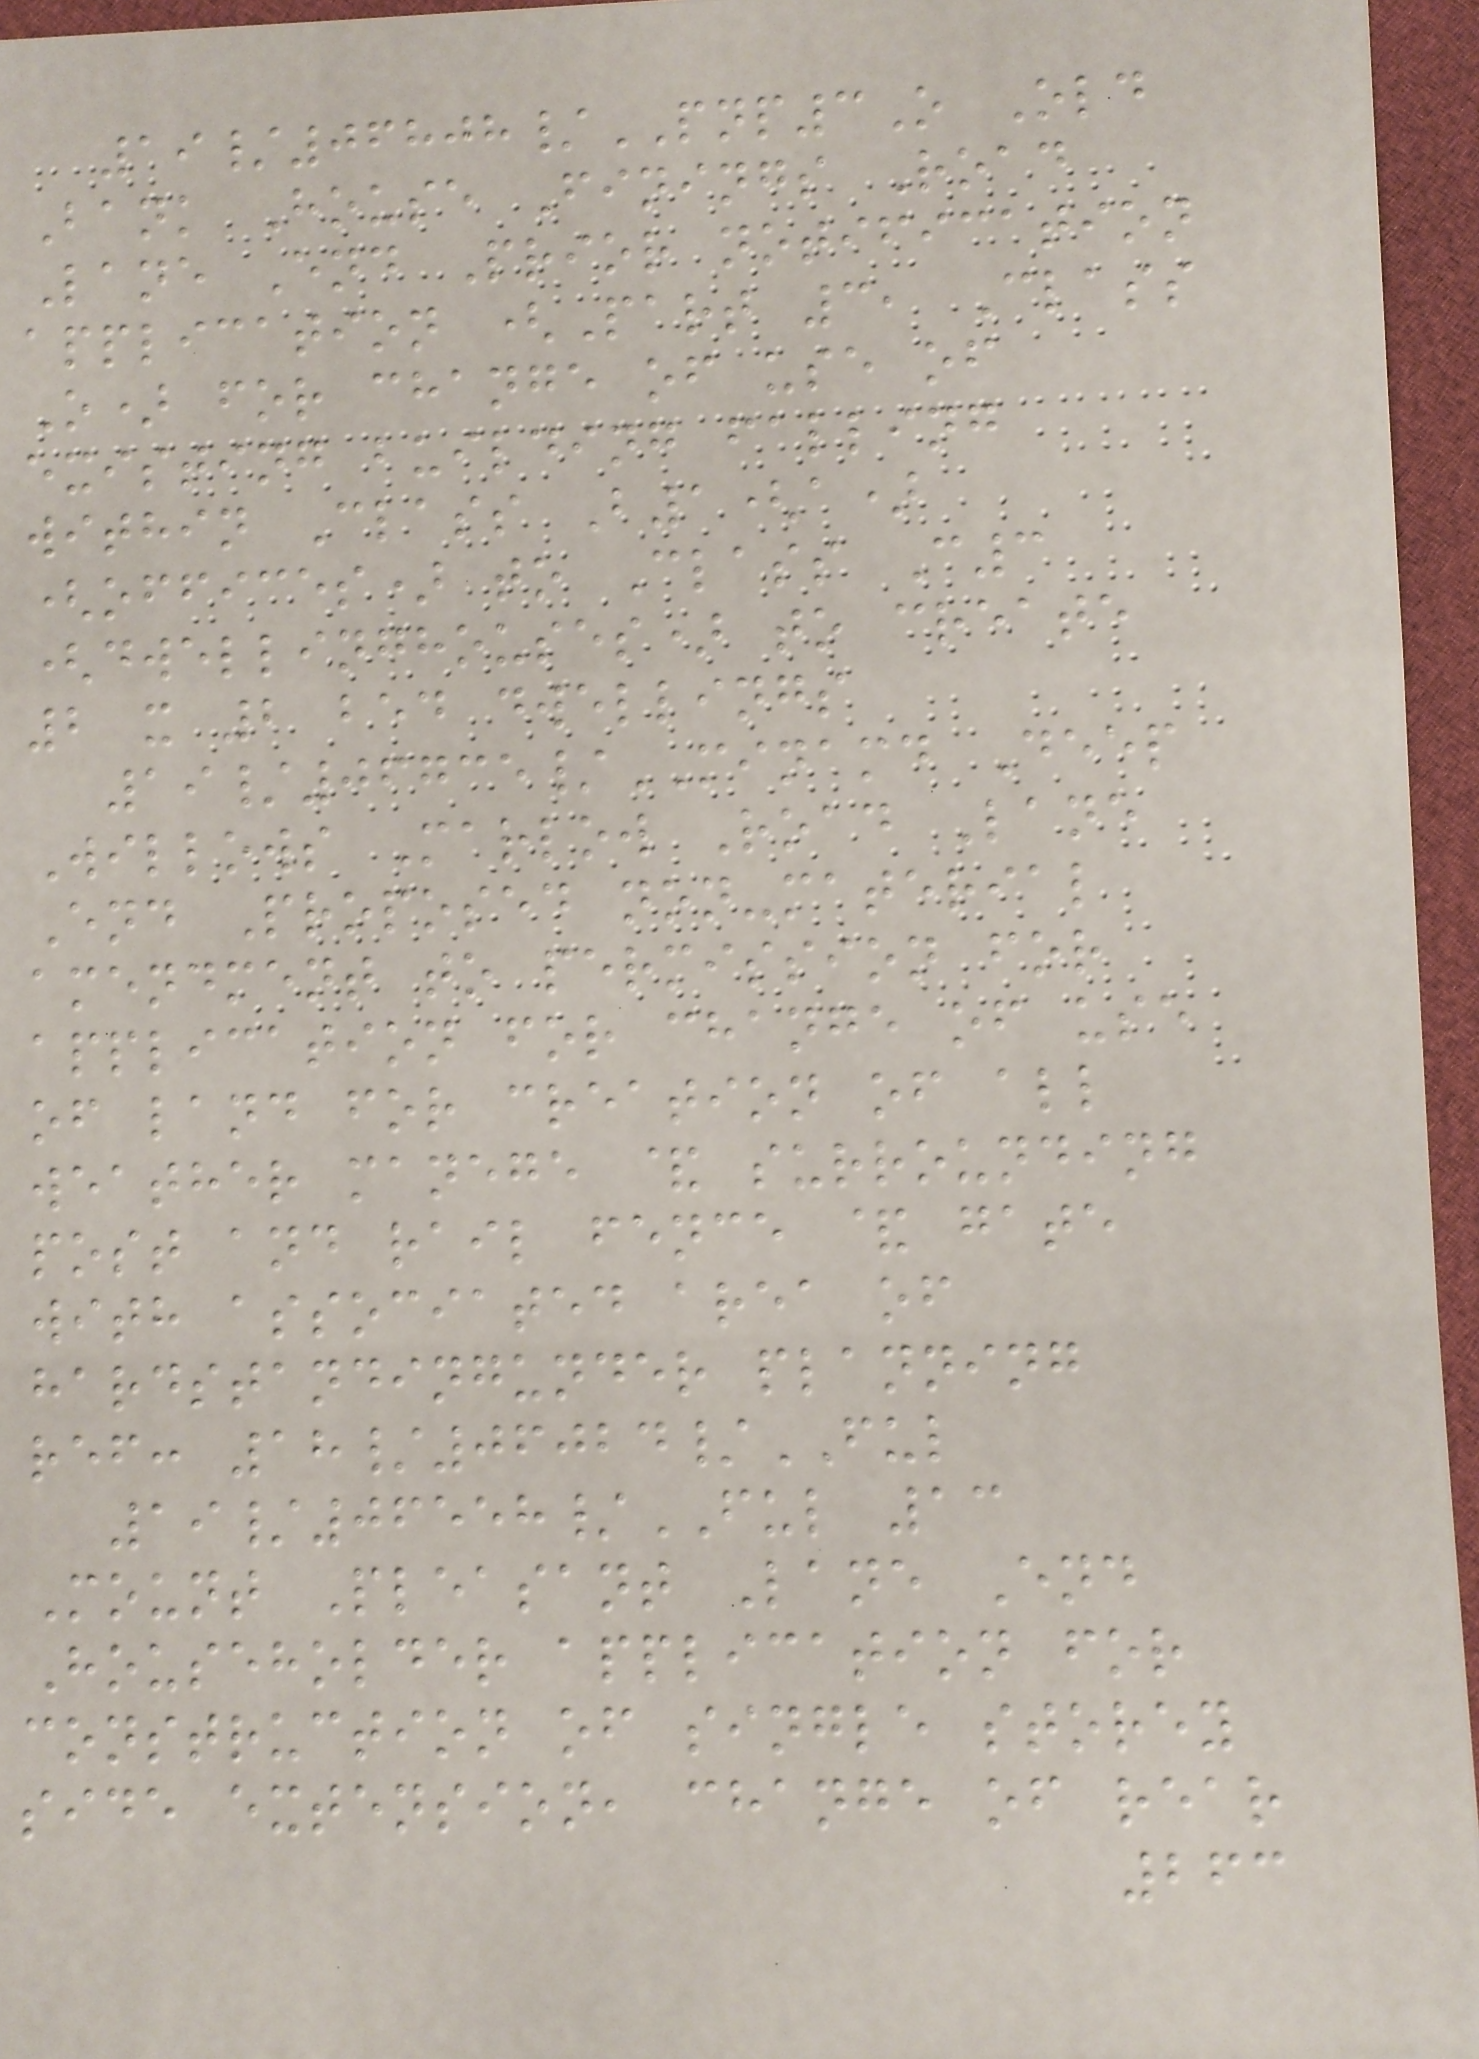19/06808/PNP3O Old
Bank House Finings Road
Lane End Prior notification
application (Part 3, Class
O) for change of use of
existing building falling
within Class B1(a)
(offices) to Class C3
(dwellinghouses) to create
2 x 2 bed dwellings
19/06735/MINAMD Deep
Willows Marlow Road Lane
End Proposed non-material
amendment to permission for
application for change of use
of land for creation of all
weather manege & surrounding
post and rail fence & gate
with associated area of
hardstandingunder planning
ref: 18/06024/FUL
19/06558/FUL 13
Mount Pleasant Lane End
Householder application for
construction of single storey
side extension, change of rear
263
